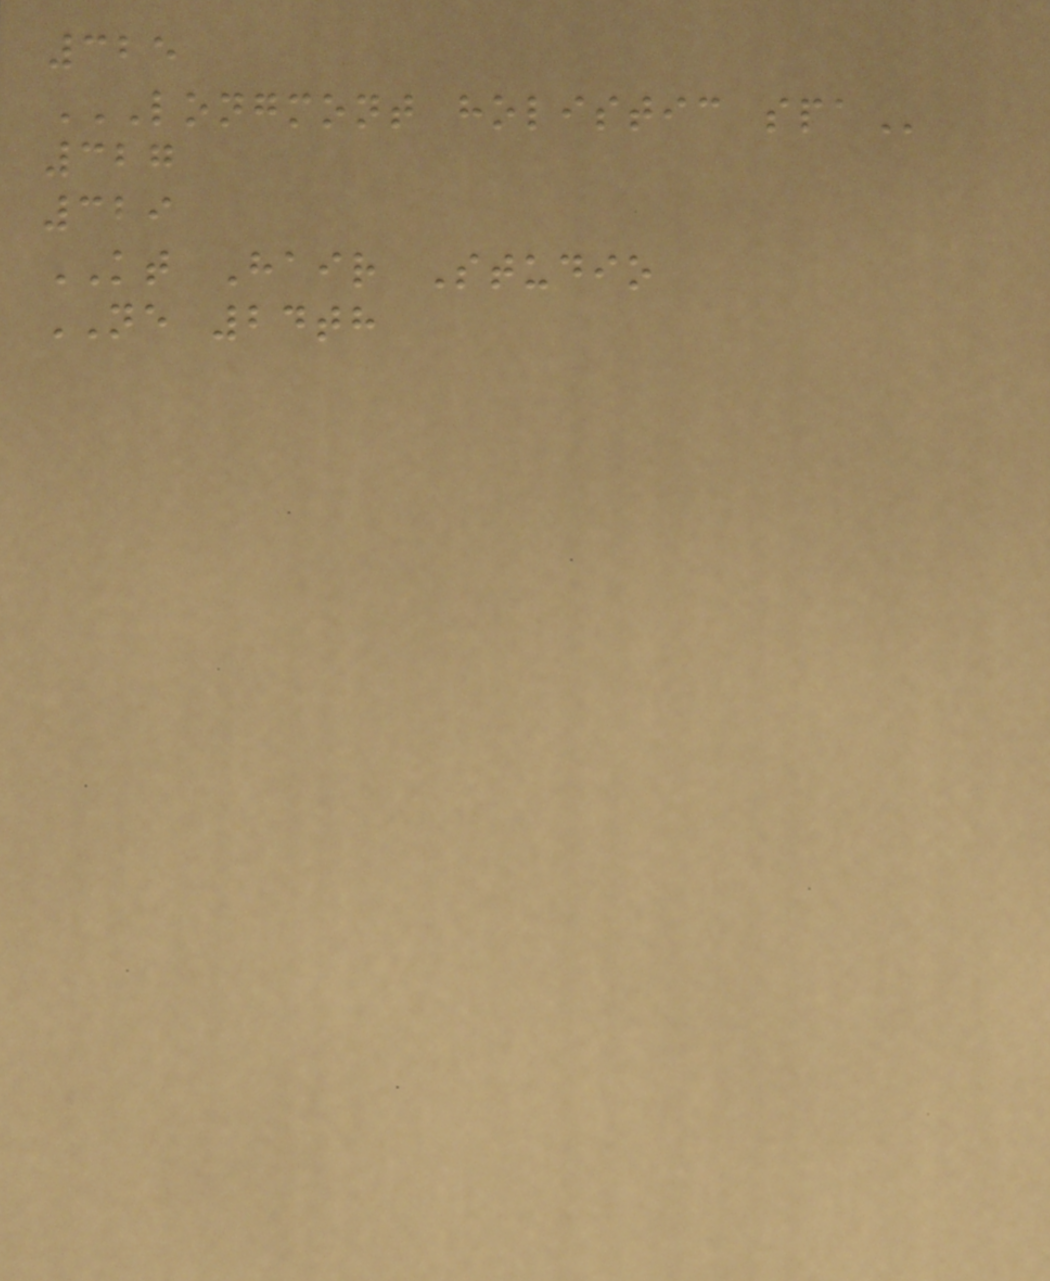325
LONGMONT HOLISTIC SPA
327
329
KT Hair Studio
NE 24th
